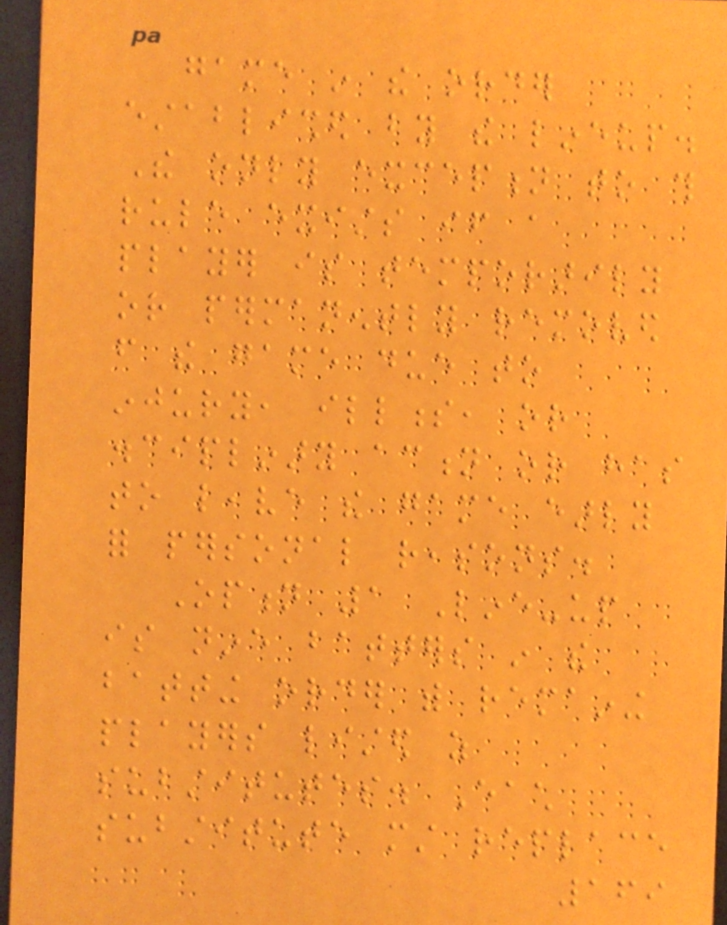game in the order
established by the lineup.
The only exception to this
rule exists if a
player is temporarily
or permanently removed
from the game due to
injury, illness, or
disciplinary action or has
to leave the game early
for personal reasons.
Option 1 Line-up
is nine batters in the
batting order with remaining
players listed as
substitutes. Each
substitute must replace
169
